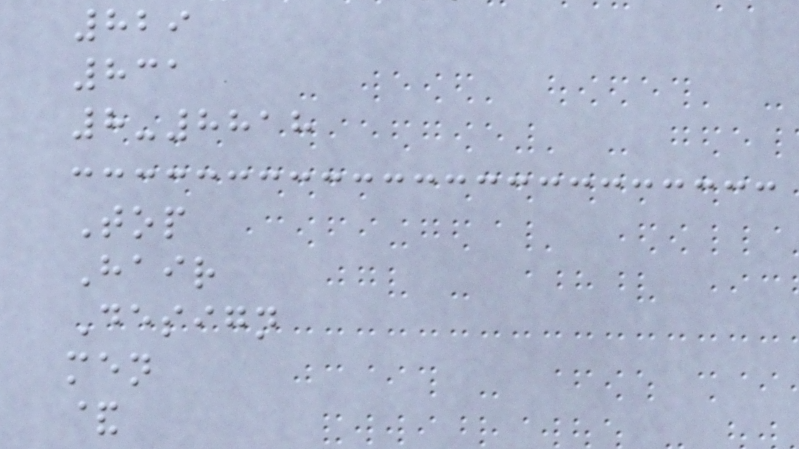829
831
8-8818
Top
Hair
Design
men
&
